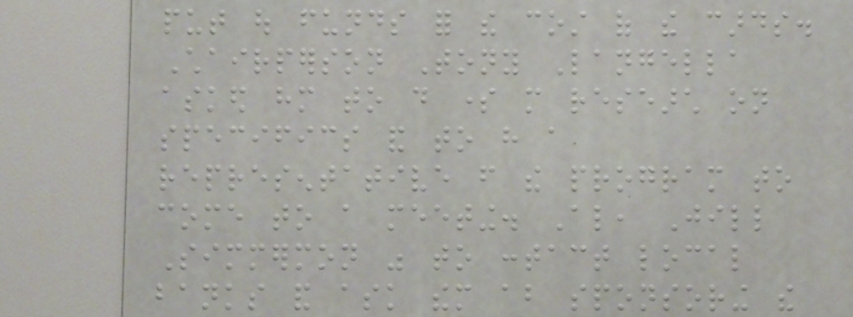put out funds for the cost of the cards.
Chairperson Tony Langella
asked him to do some more research on
specifics and to have a
representative from the program to
come to a meeting. Also, Jill
Simmermon was to contact local
banks and ask them about sponsoring the
